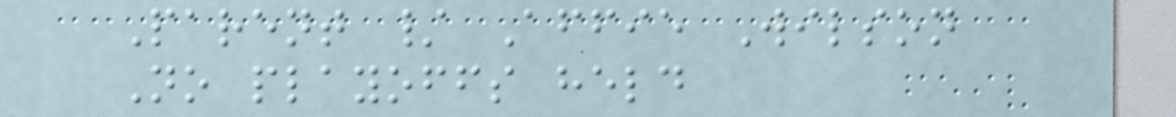Parent / Affie Wilson
No playoffs held
